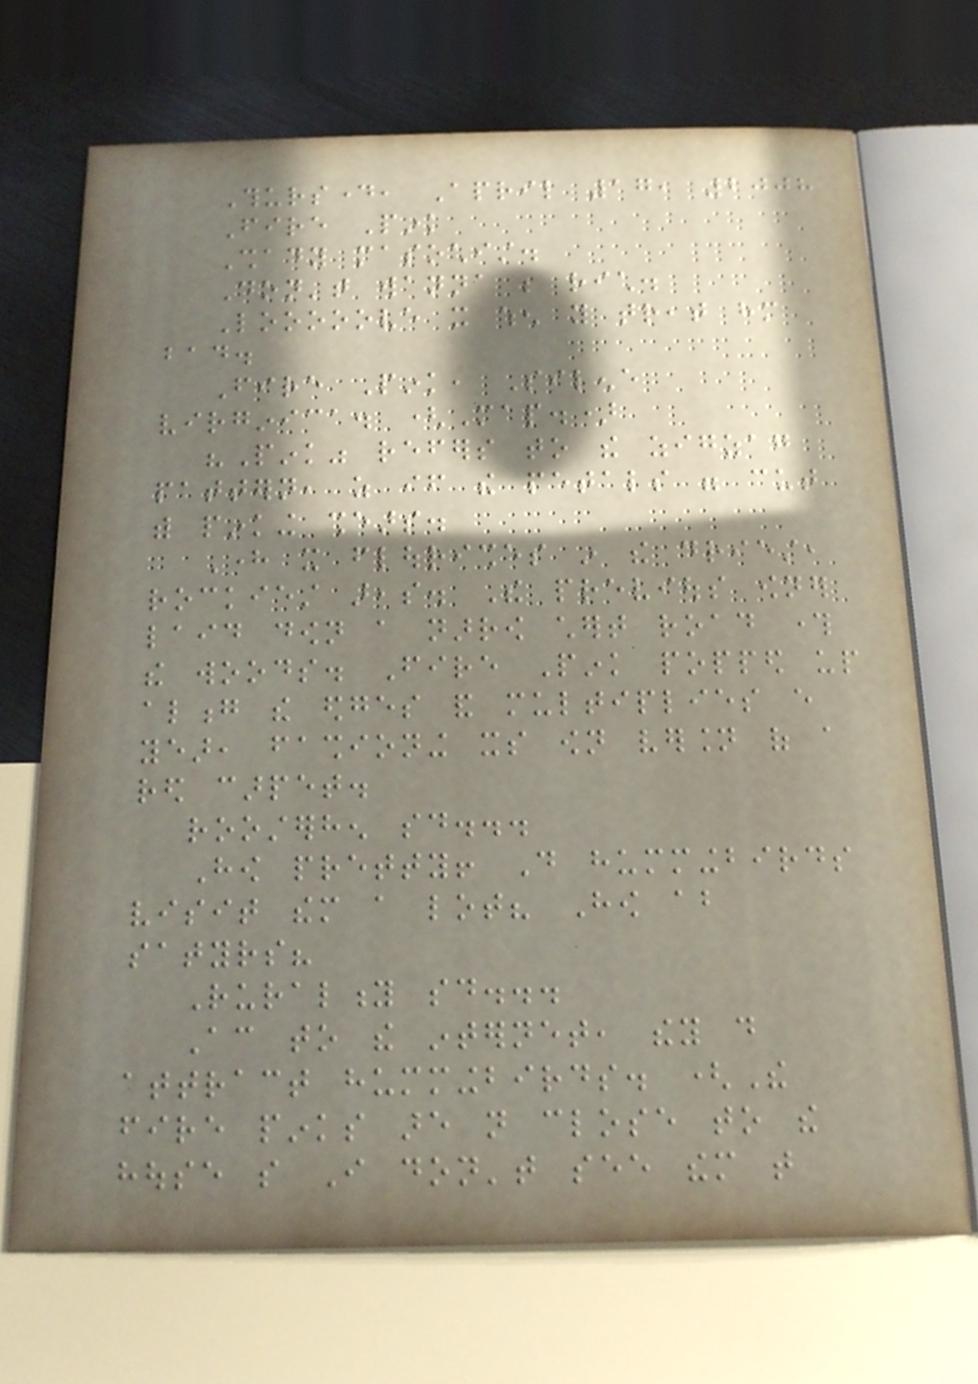Thursday, April 17, 2008
Fire Pink
Shady masochist.
Don't wanna be rich.
Looooove it when you treat him
bad.
Fire Pink, Silene
virginica. (Map.)
"Pink" refers to the zigzag
pattern, as if the petals were cut
with pinking shears.
Here it flourishes in the driest,
rockiest areas. The previous owner
laid down a narrow chert road through
the woods. Fire Pink popped up
along the edges and multiplies every
year, fashioning its own version of a
red carpet.
roosterhen said...
How pretty! Do hummingbirds
visit them a lot? How about
satyrs?
Rurality said...
According to the internet, they do
attract hummingbirds. (The
fire pinks are not close to the
house so I don't see them that
